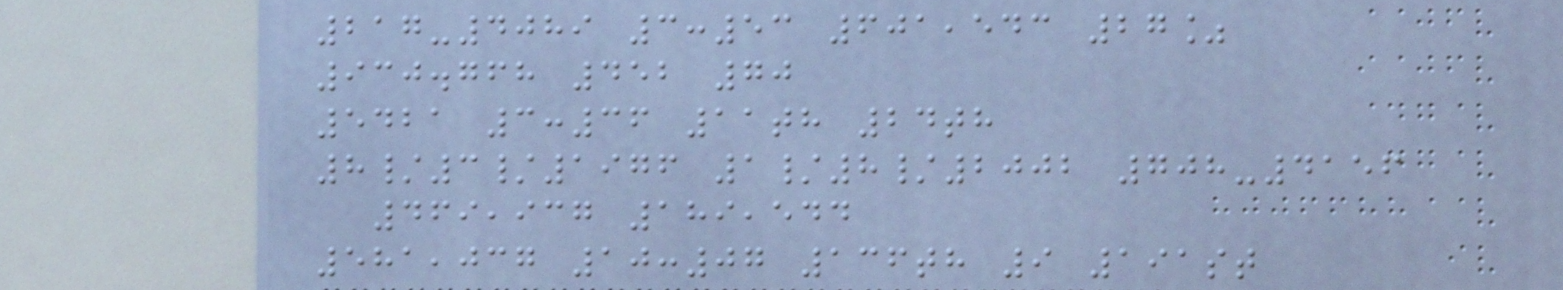217-4089 3:53 601,543 27%
930.768 452 70
5421 3:36 11th 24th
8/3/1976 1/8/2002 708-4156
469,937 189,544
581,037 10:07 136th 9 191st
